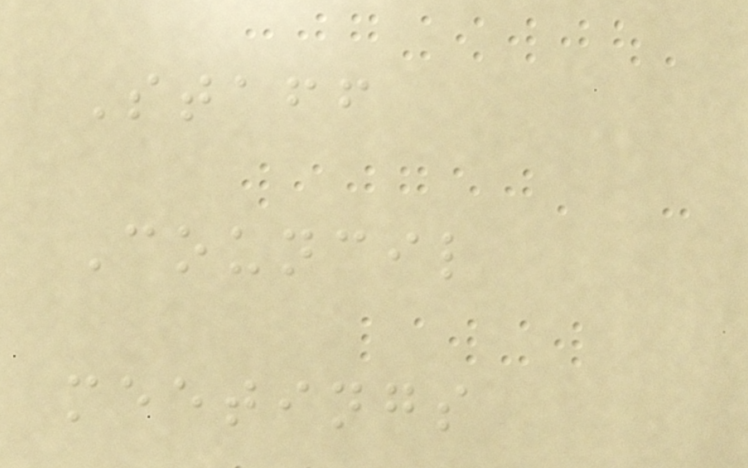Staff
Council
meetings
